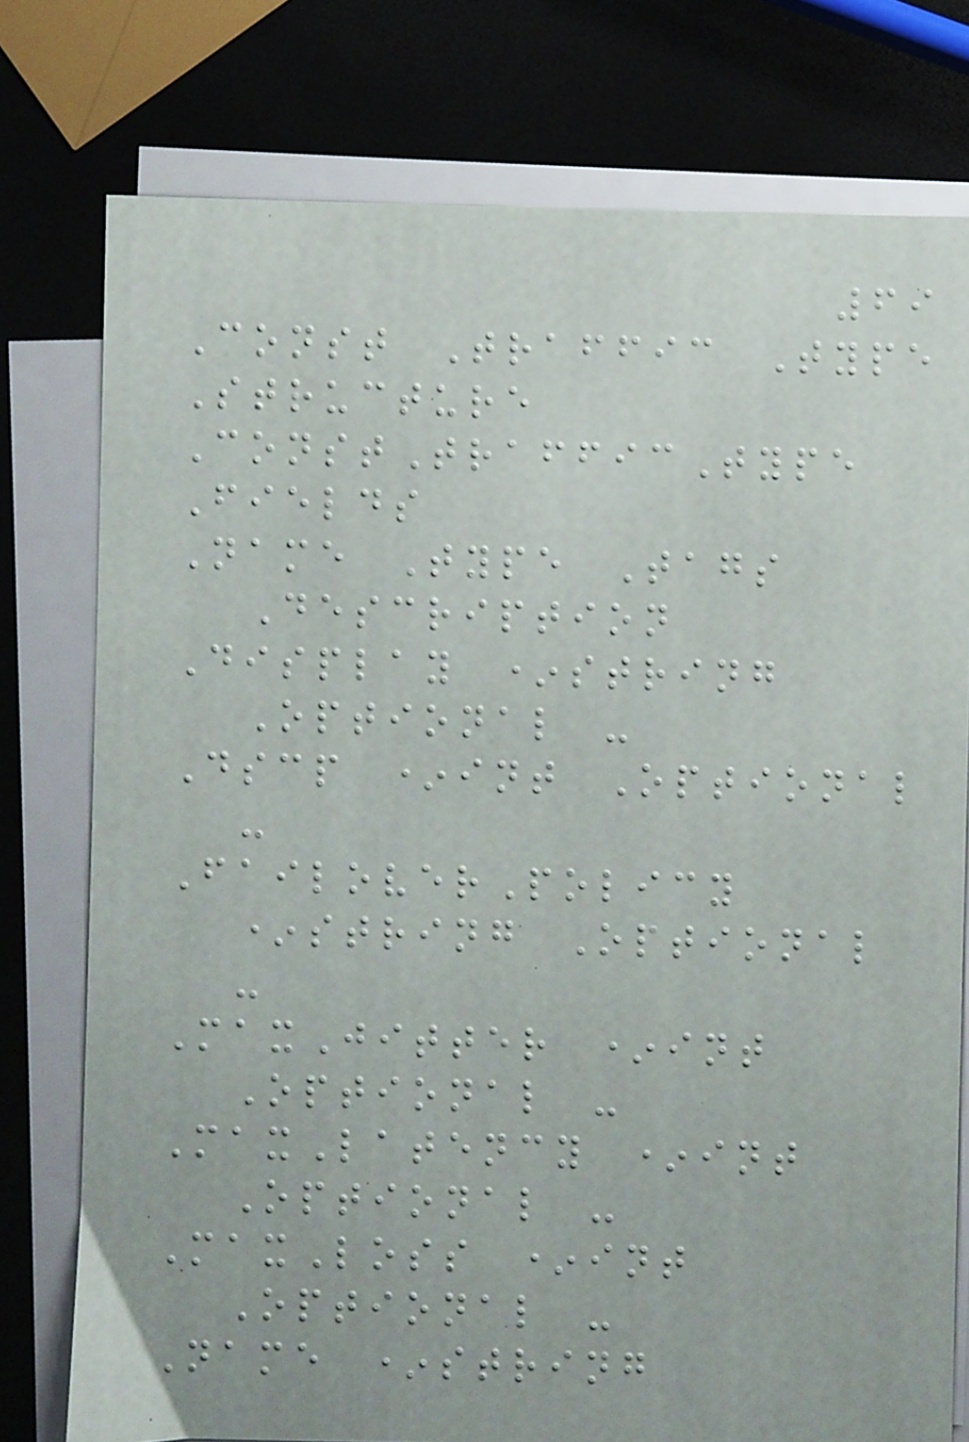69
Const Traffic Type
Structure
ConstTrafficType
Fields
Name Type Tags
Description
Display *string
Optional -
Dscp *int Optional
-
FailoverPolicy
*string Optional
-
MaxJitter *int
Optional -
MaxLatency *int
Optional -
MaxLoss *int
Optional -
Name *string
